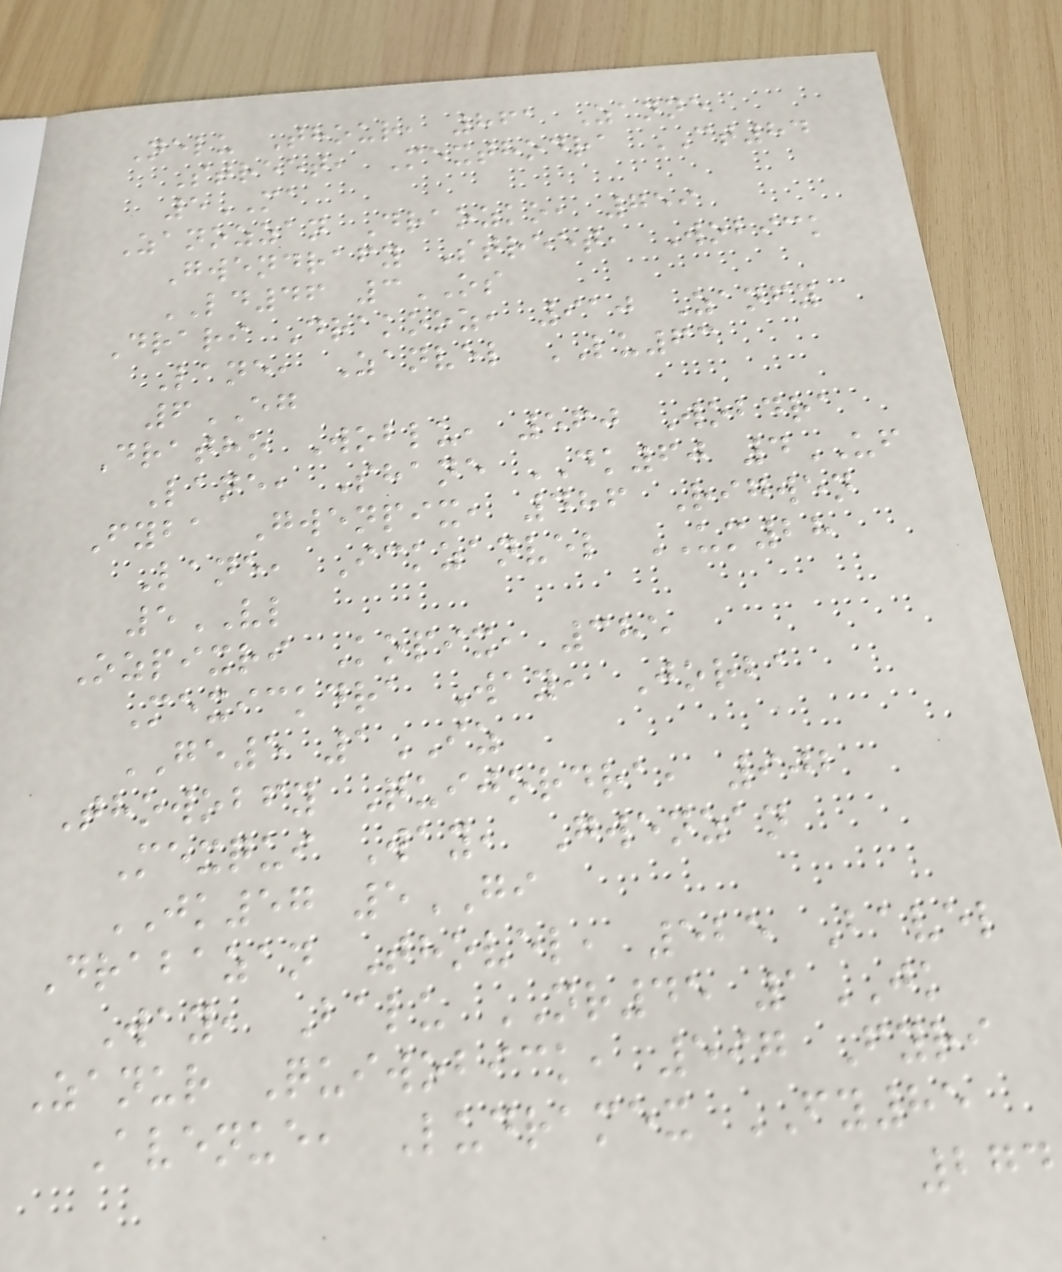Nelu Thour, 861 Zanne
Street, Mexthodra CT84
5MA
Zanozzan Draozko, 759
Gwendrafy Street, Wobick
LD46 3OS
Drari Drakooz, 910 Zanfy
Lane, Zanvel LU63
6EG
Dratho Woblu, 560 Wobdra
Lane, Shane DK60 4UF
Fyba Gwenpix, 486 Rigwen
Lane, Ickzanvel UM28
5VL
Ozpixri Kopix, 385
Mexickdra Way, Jorba
GE5 1IZ
Thowobfy Quijordra, 902
Mexqui Way, Gwenzan
JK57 5GI
Drabazan Thovel, 525 Bavel
Way, Balu NR45 1JK
Zanur Quiwobick, 597 Fyri
Avenue, Ludramex FY85
274
